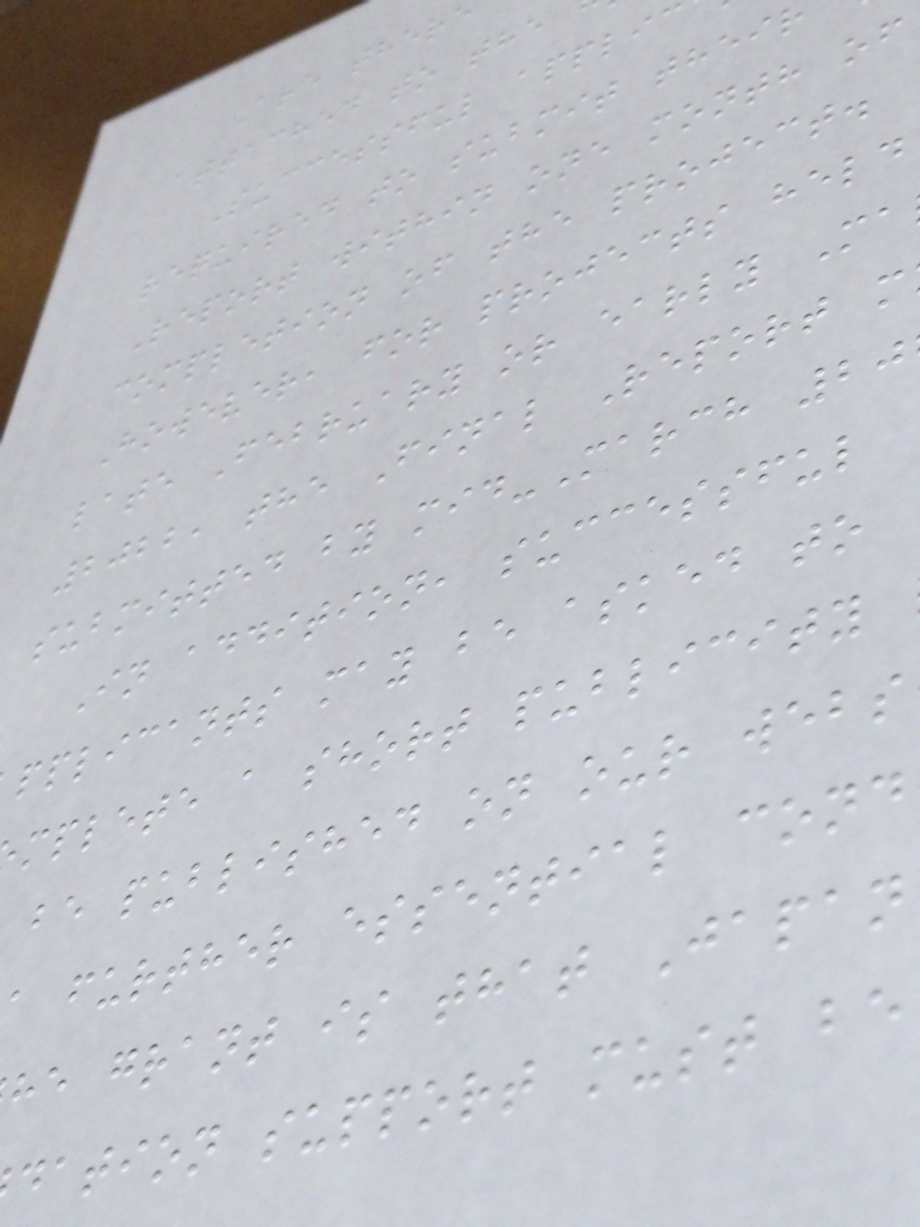Are there
attached to the
Successful applic
required to submit their
Report within one month of
completion of the project.
However, for projects held
late February or early Ma
2022, the Final Report m
submitted by mid-March 20
In addition, successful
pplicants may be asked to
mplete a short publicity
be published on our webs
a further essential cond
he grant is that Japan
dation support must be
